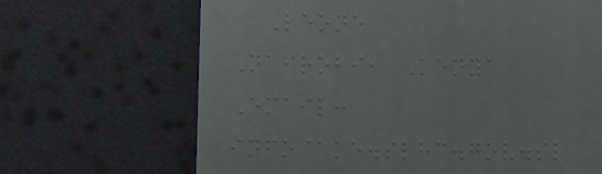Leone
Nairobi, Kenya
Email:
info@ke.slhc.gov.sl
